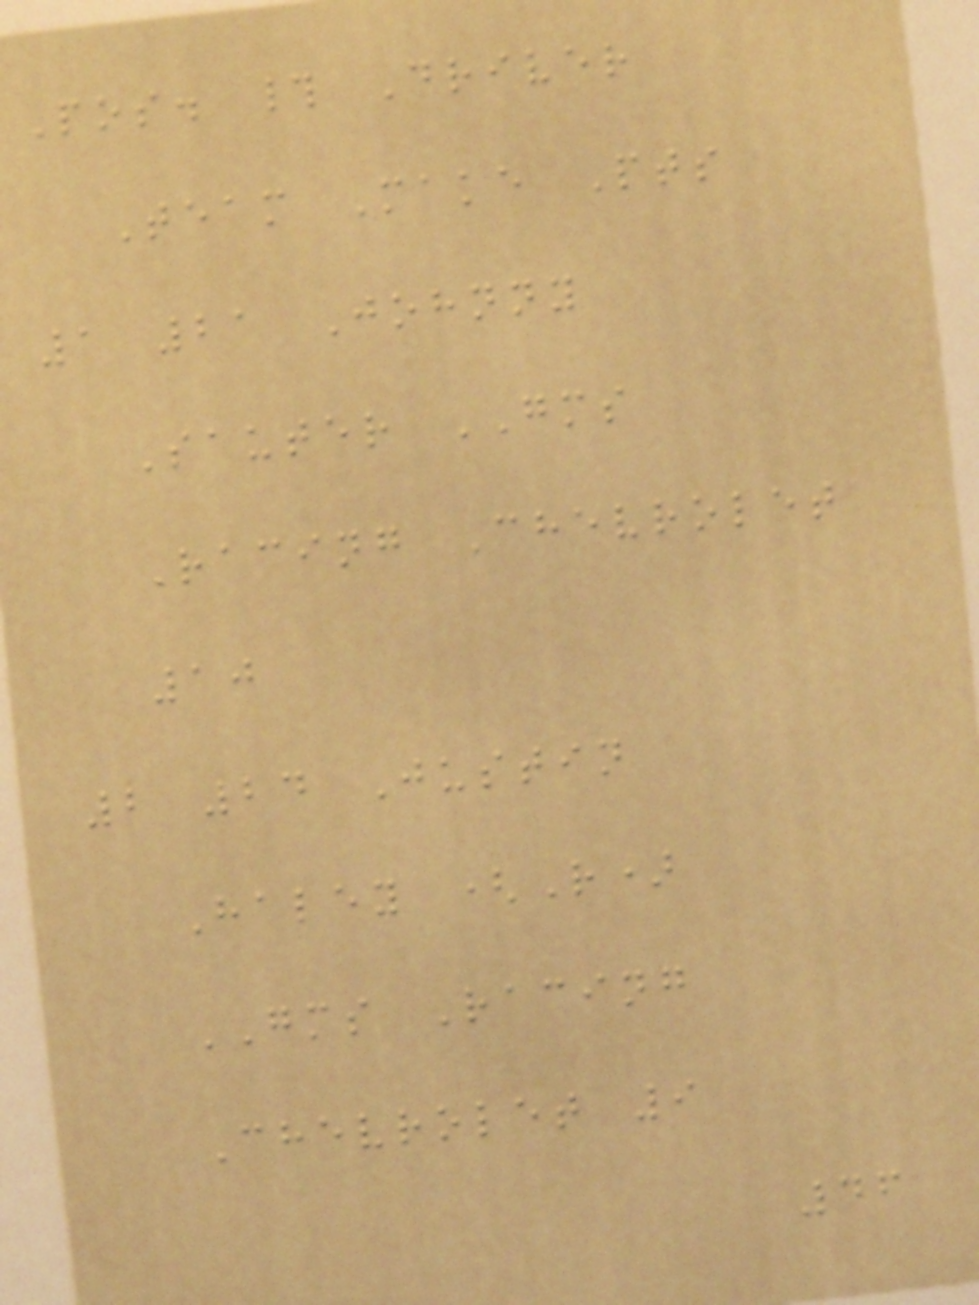Pos. # Driver
Team Make Pts
1 21 Johnny
Sauter GMS
Racing Chevrolet
10
2 24 Justin
Haley (R)
GMS Racing
Chevrolet 9
46
